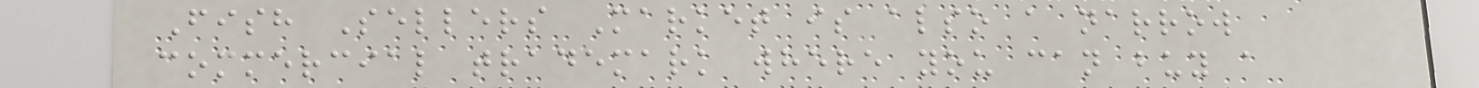Fish Sellers Market is also a narrow
commercial trademark where you can buy a
